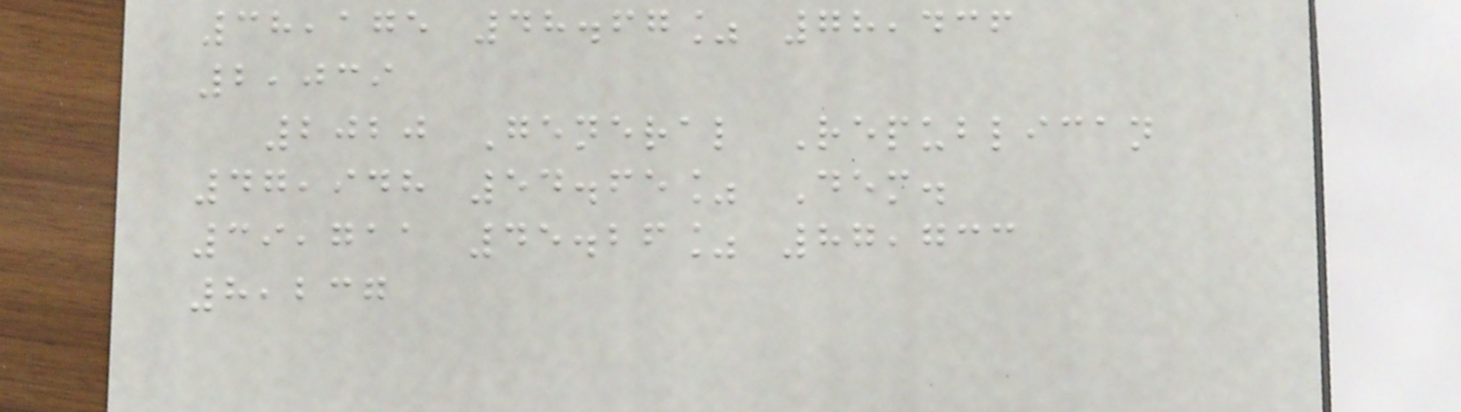38,175 48.67% 78,436
2,039
2020 General Republican
47,948 54.65% Dem.
39,711 45.26% 87,733
8,237
